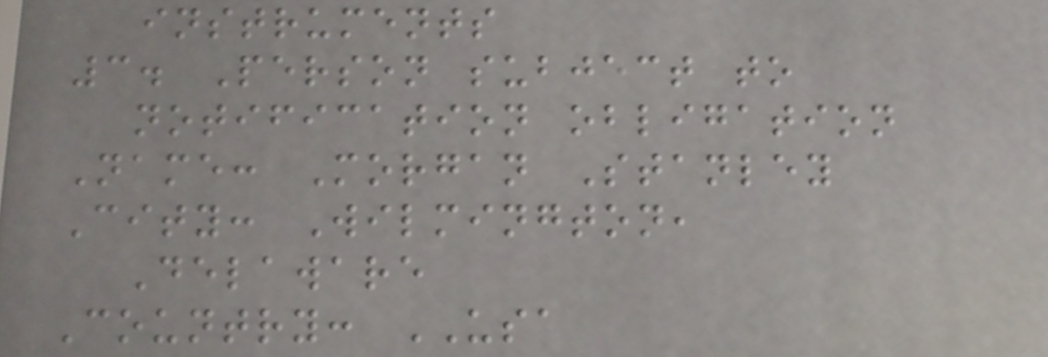instruments
3. Person subject to
notification obligation
Name: Morgan Stanley
City: Wilmington,
Delaware
Country: USA
